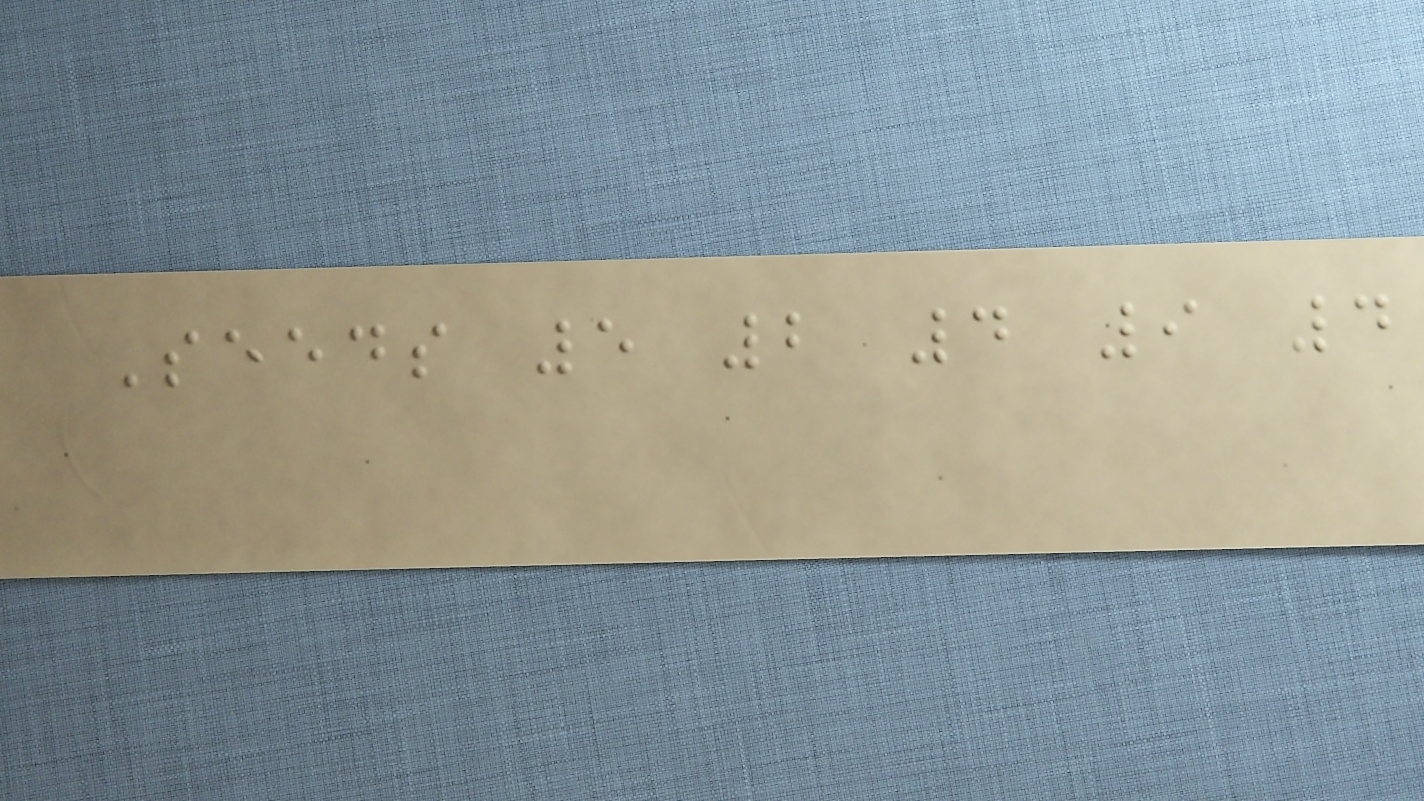Seeds 5 2 4 9 4
